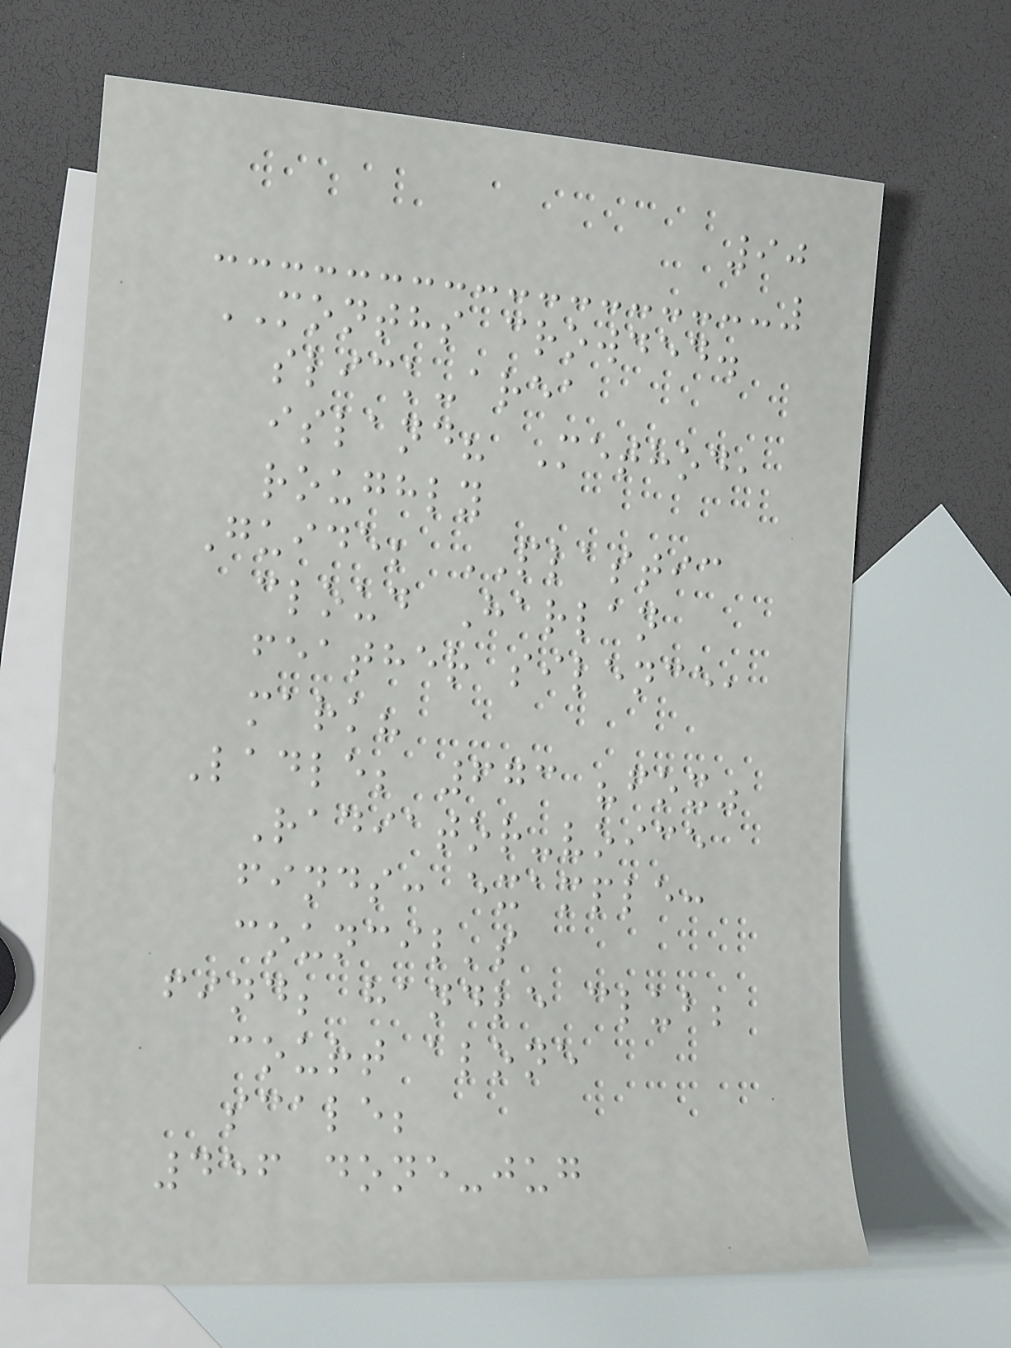90
MONTHS crowded.
slick-area
island? Method,
roughly
Guide; PLASTIC
cloud Harlan
feather silence,
mark?
Ladle; 673 "fox"
Radiator-voice
finds: example:
council's
find; handle club;
court alone
scale;
456 done-jug
